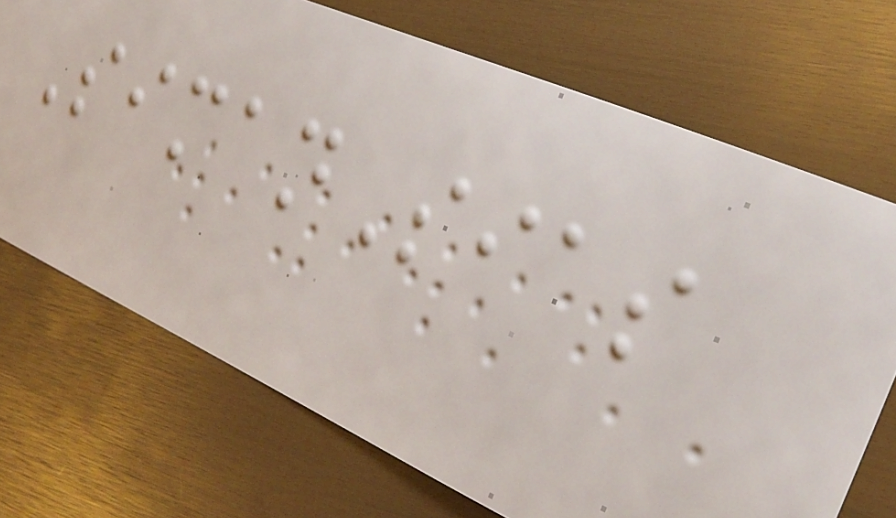SimanSias
